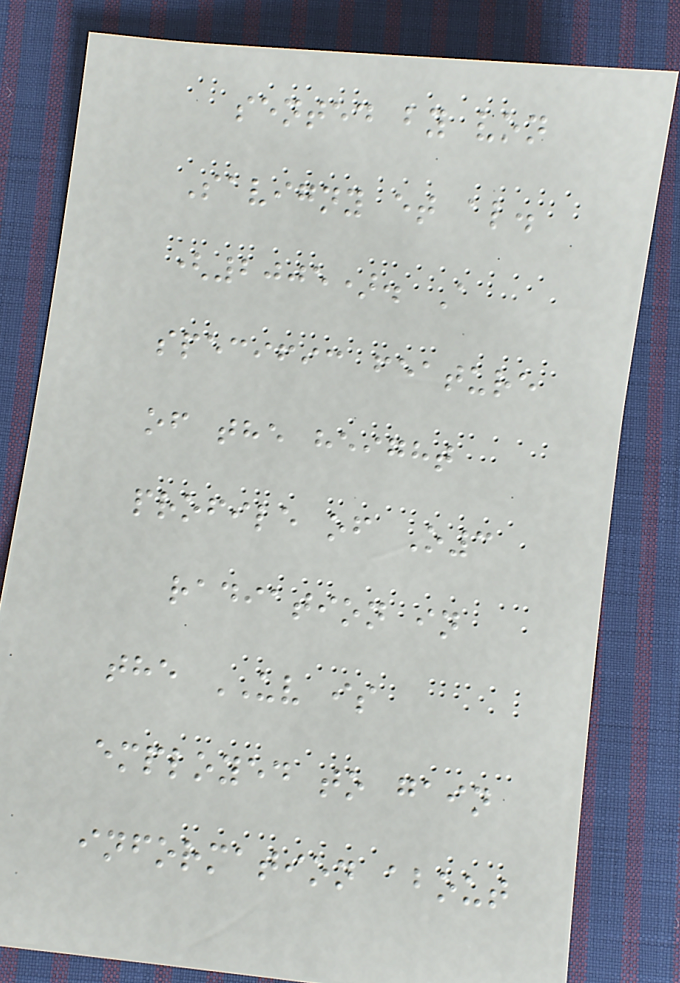sented by von
Savigny et al.
(2005). A
specific feature
of the height
profile of O3
radiation in
the UV is
employed to gain
information about
